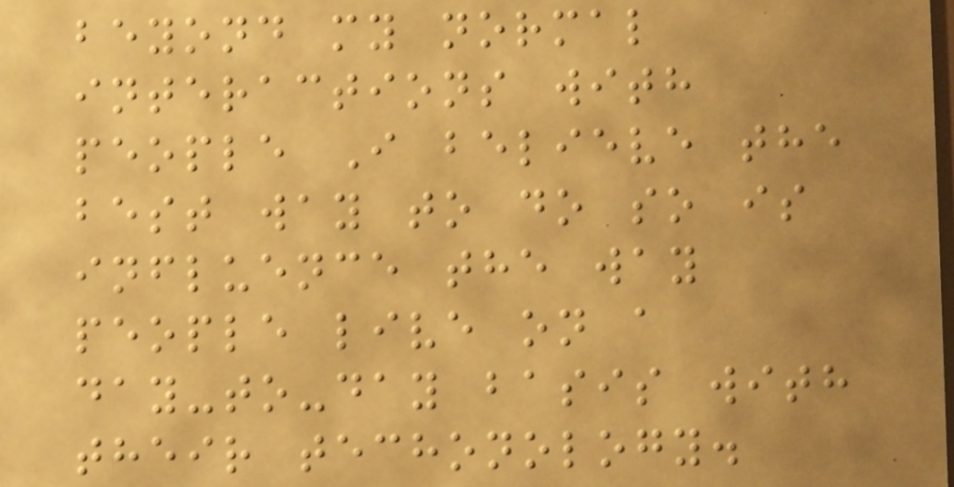beyond my normal
interactions with
people I believe the
best way to do so is
influence the way
people live on a
day-to-day basis with
their techonology.
